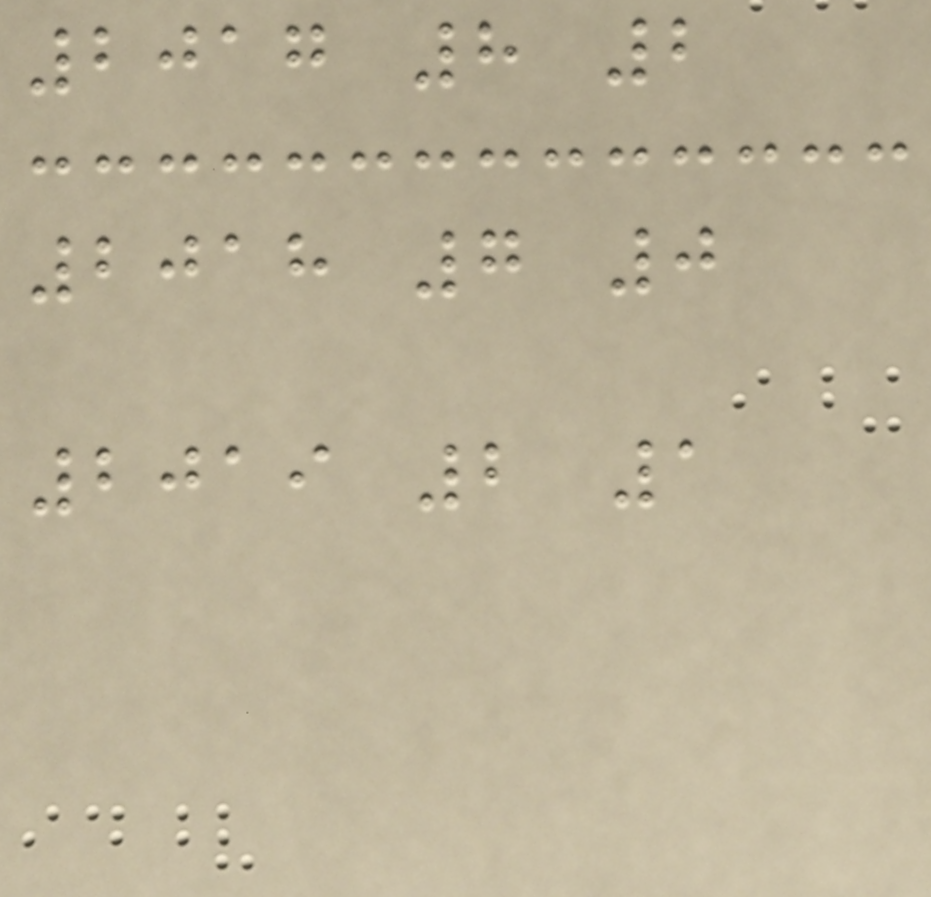2017 8 2
2018 7 0
2019 2 1
